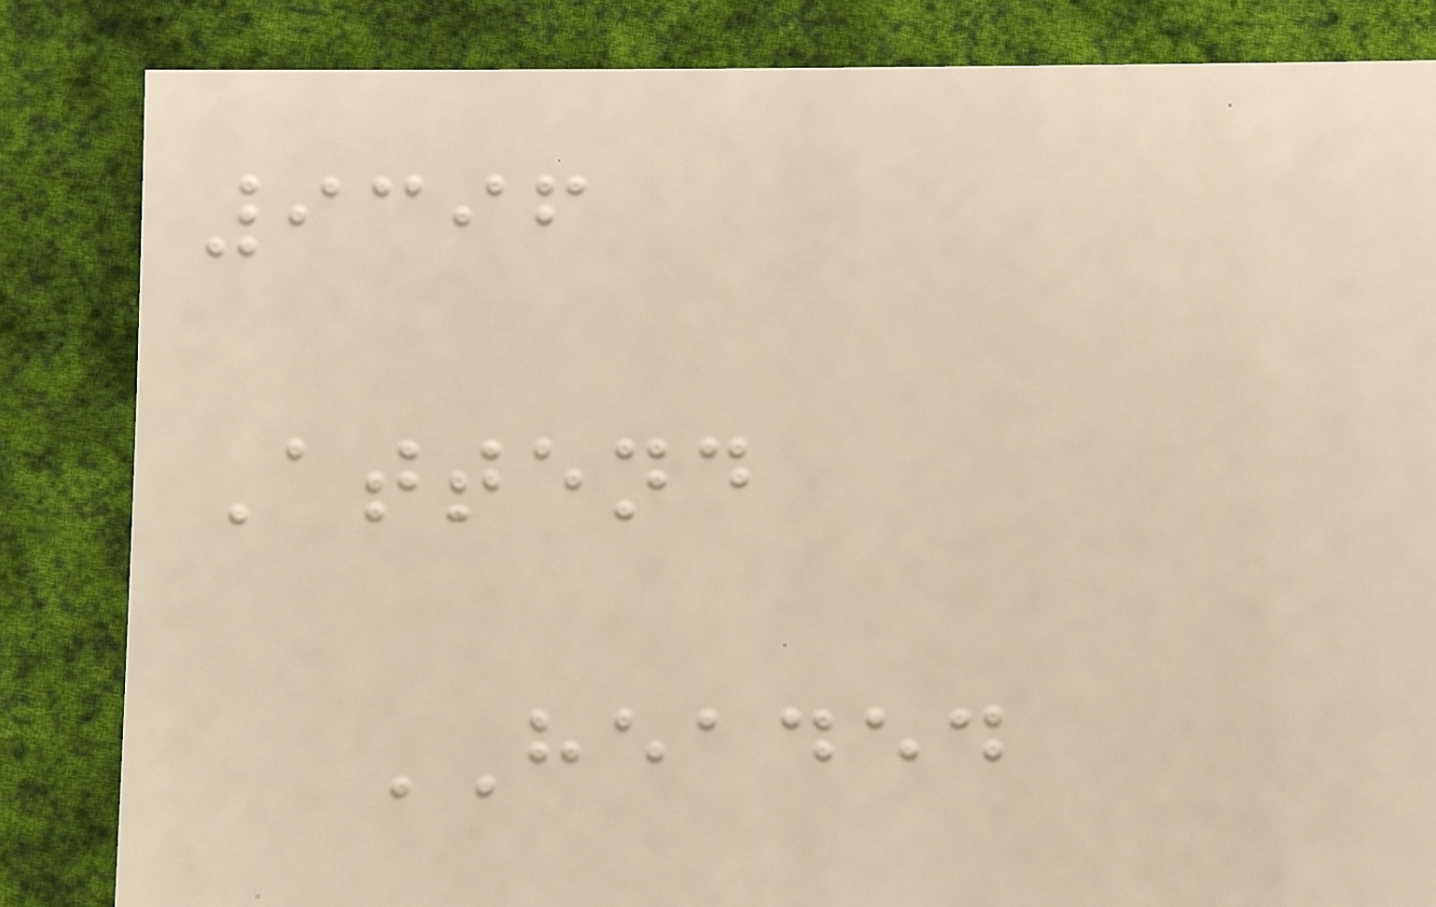9396
Attend
HEADED
